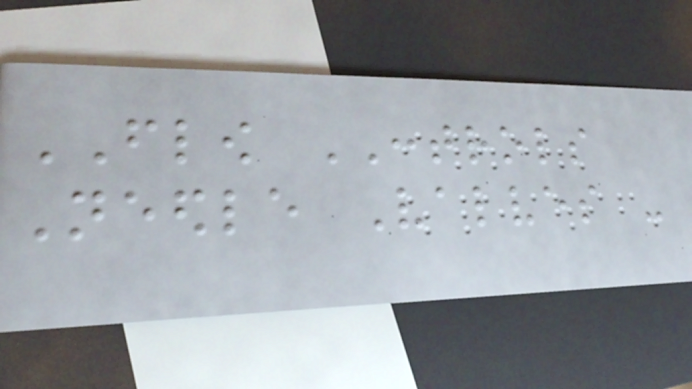FLOW CONTROLS
Needle Valves -
